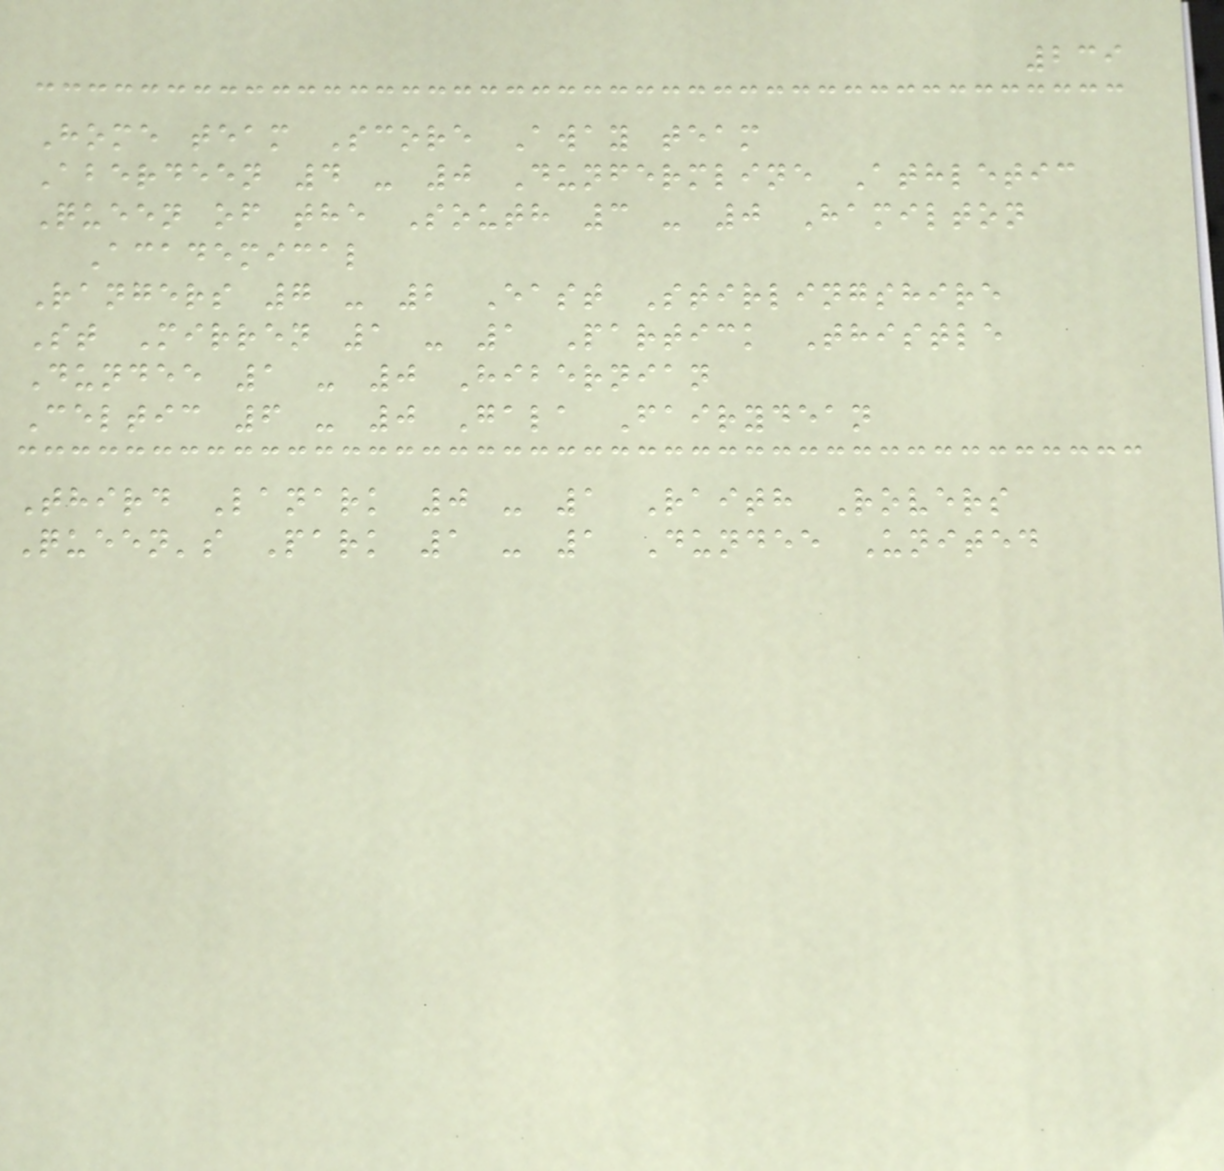239
Home team Score Away team
Aberdeen 4 - 0 Dunfermline Athletic
Queen of the South 3 - 0 Hamilton
Academical
Rangers 7 - 2 East Stirlingshire
St Mirren 1 - 1 Partick Thistle
Dundee 1 - 0 Hibernian
Celtic 6 - 0 Gala Fairydean
Third Lanark 0 - 1 Raith Rovers
Queen's Park 1 - 1 Dundee United
